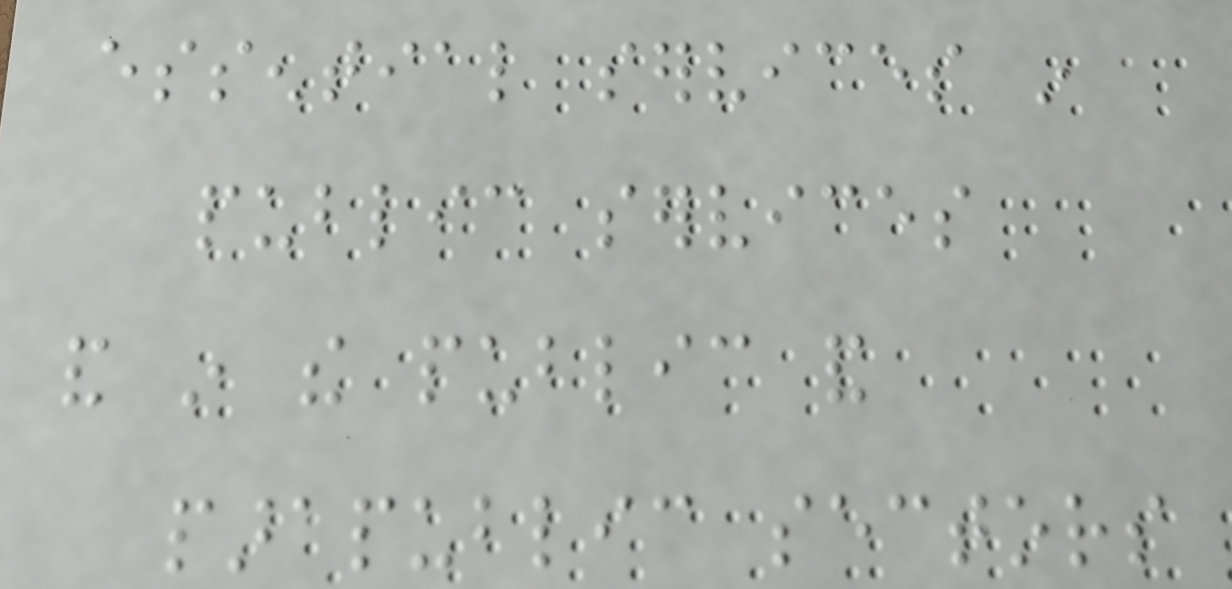essential services in
public services
and in the public and
parapublic sectors
